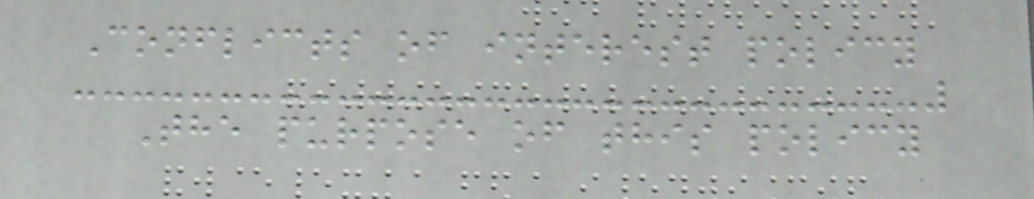Conflicts of interest policy
The purpose of this policy
